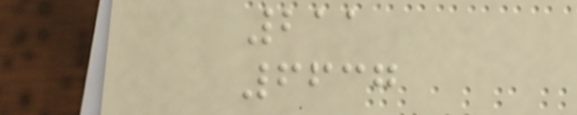211
6637
